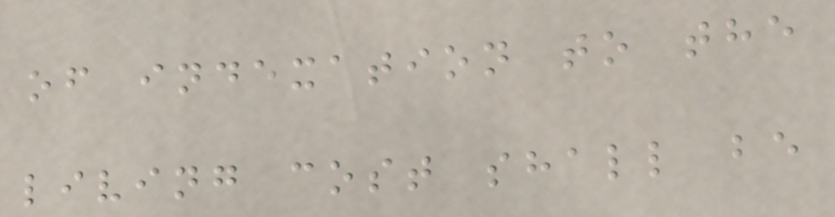of indexation to the
living cost shall be
